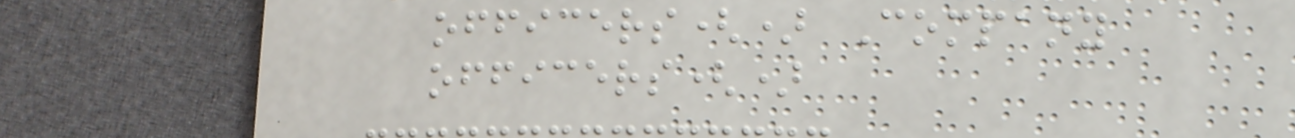officers() Company
officers()
